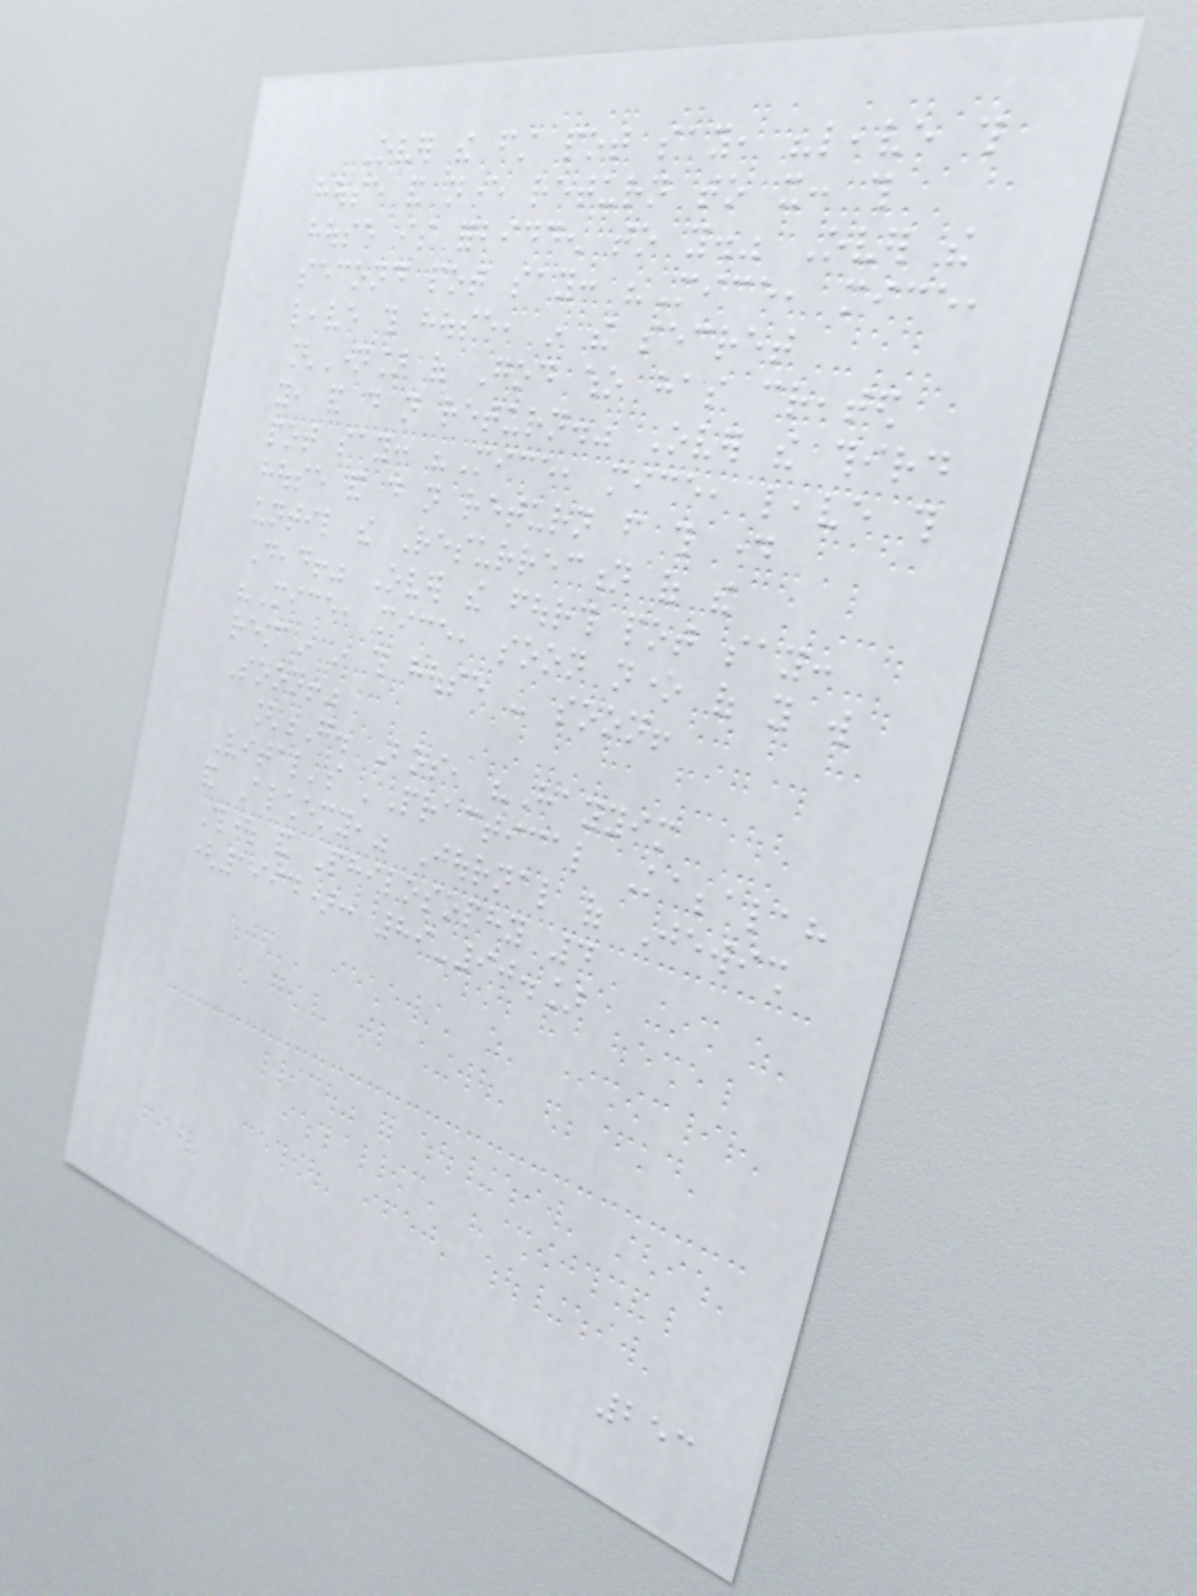Over the first pot say, "leave this
house and never return to it: this
house is forbidden to you." Over the
second pot say: "Mice, mice,
leave this house, in the secret
[Name] of God who has created
you, and do not return." Over the third
pot say: "Mice, mice, leave this
house and do not return from this day
until the Resurrection of the
Dead!" Over the fourth pot say:
"Mice, mice, soon none of you will
remain in this house - soon!
Soon!"
[G. Bos, "Hayyim
Vital's 'Practical Kabbalah
and Alchemy," Journal of Jewish
Thought and Philosophy 4
(1994): 89-90.]
253
